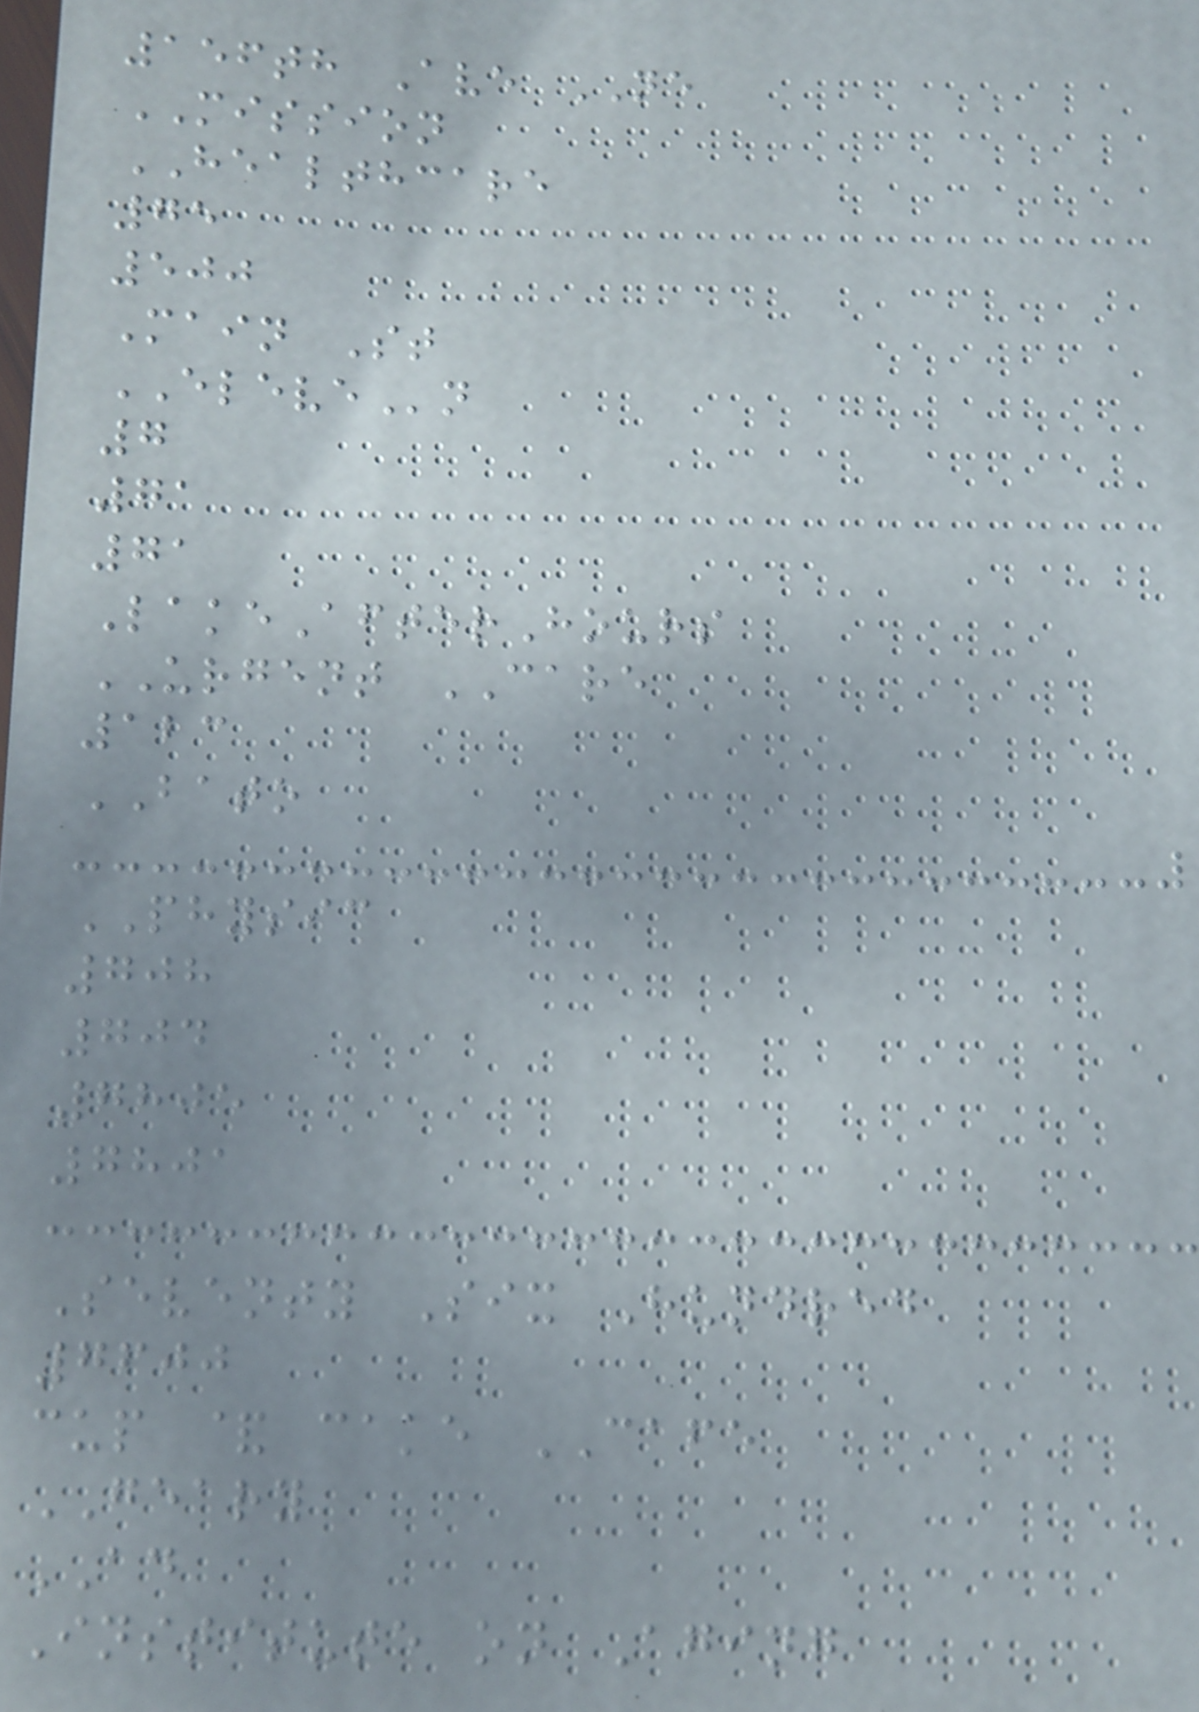156th Ave NE
MISSION
HEALTHCARE
75
500
Main St
ELEVEn
7
71
71
LakeAfterHours
URGENT CARE
123
BATO
PHYSIC
708
704
7805
7801
Seventy Six Hundred
7600
cup & cake CAFE
GEARY
AD
Institute on Aging
